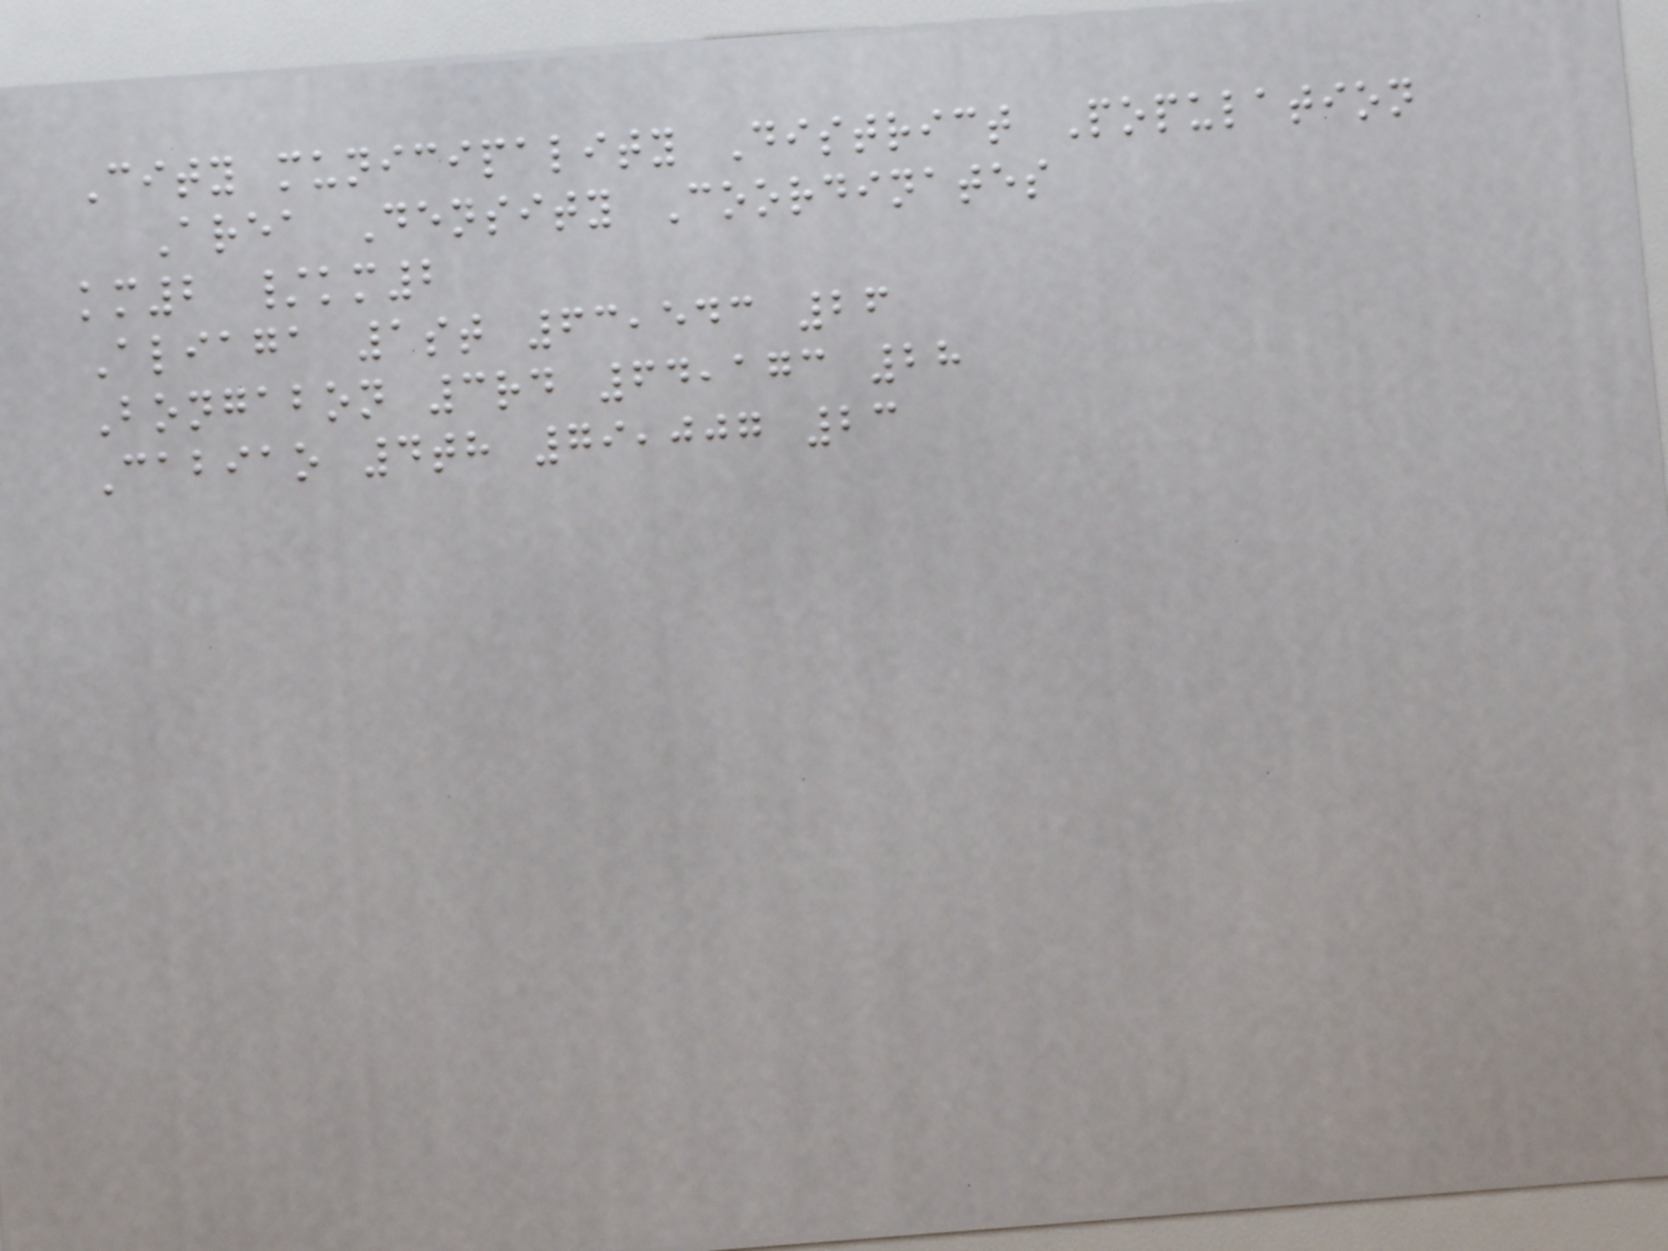City municipality District Population
Area Density Coordinates
km2 /km2
Aliaga 1st 63,543 26
Bongabon 3rd 64,173 28
Cabiao 4th 79,007 23
